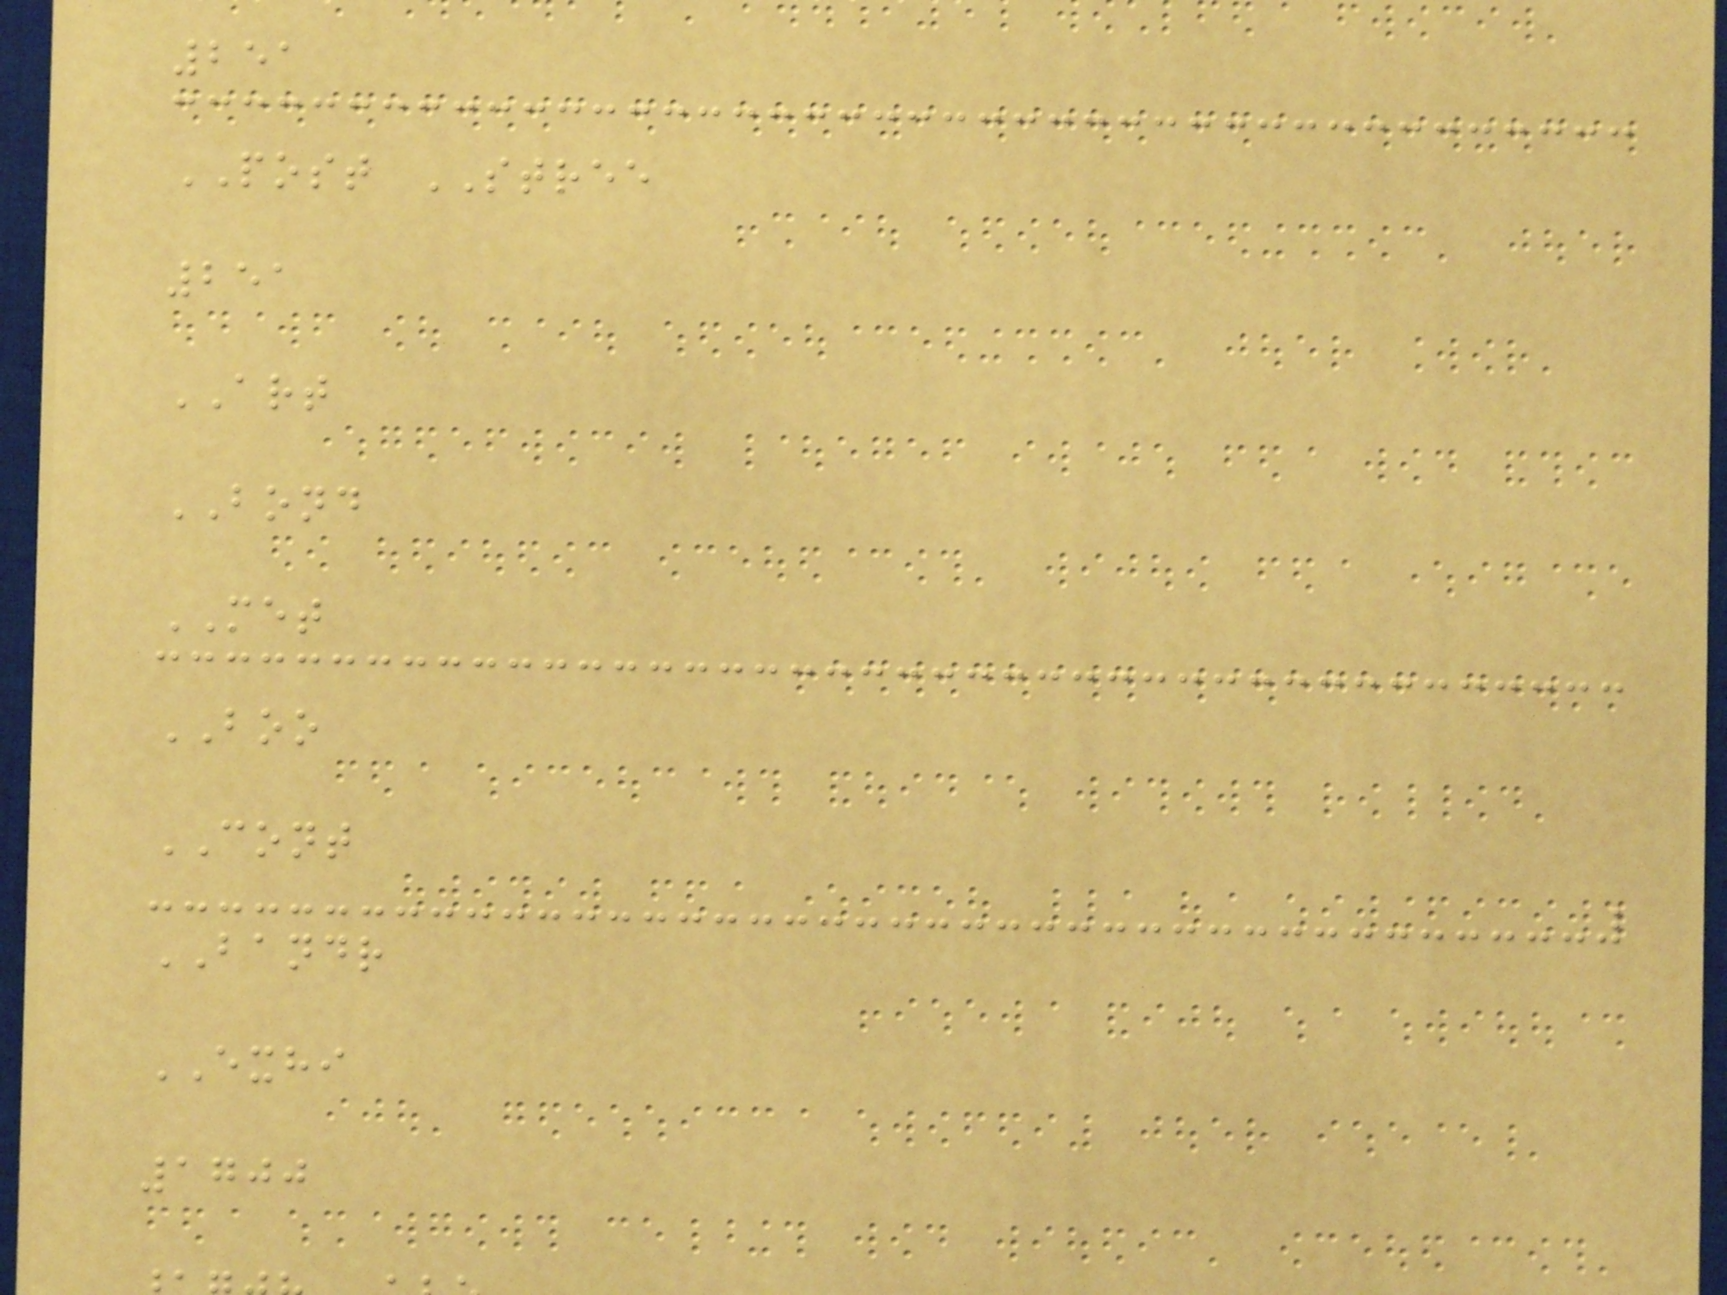251
POST STREE
251
ART
BOND
MET
BOO
CONT
BANDR
EXHI
1700
